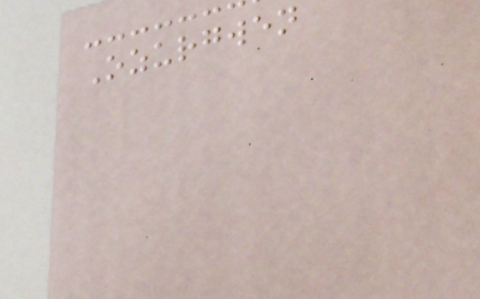Ozurgwen
